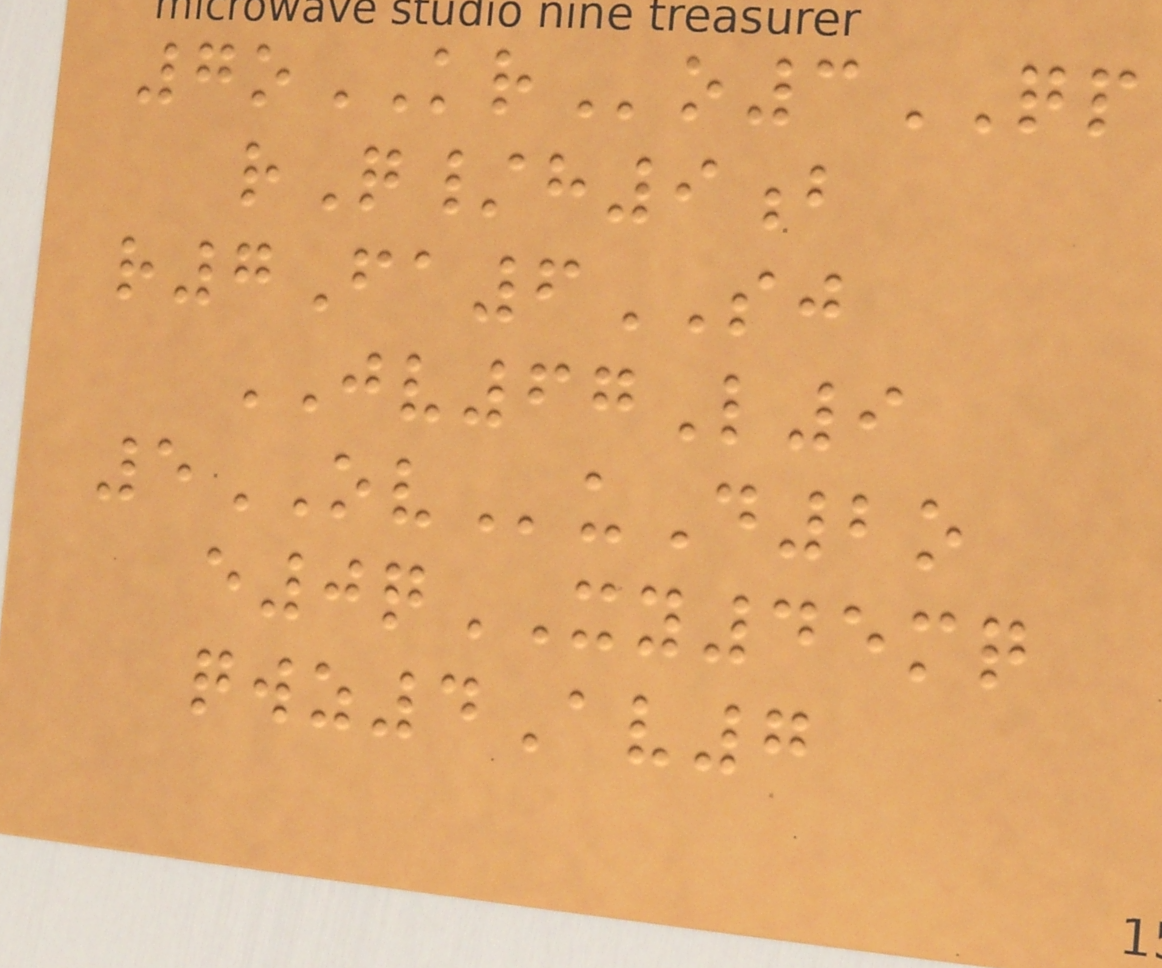7oKRo3QP
rQ/h9b
r7Fa6SJ
JV67L9
5OVuD2o
e0qXY45mq
qwz4Av7
